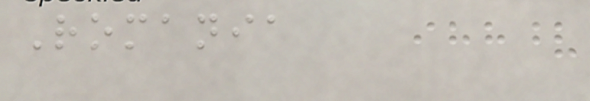Romania
